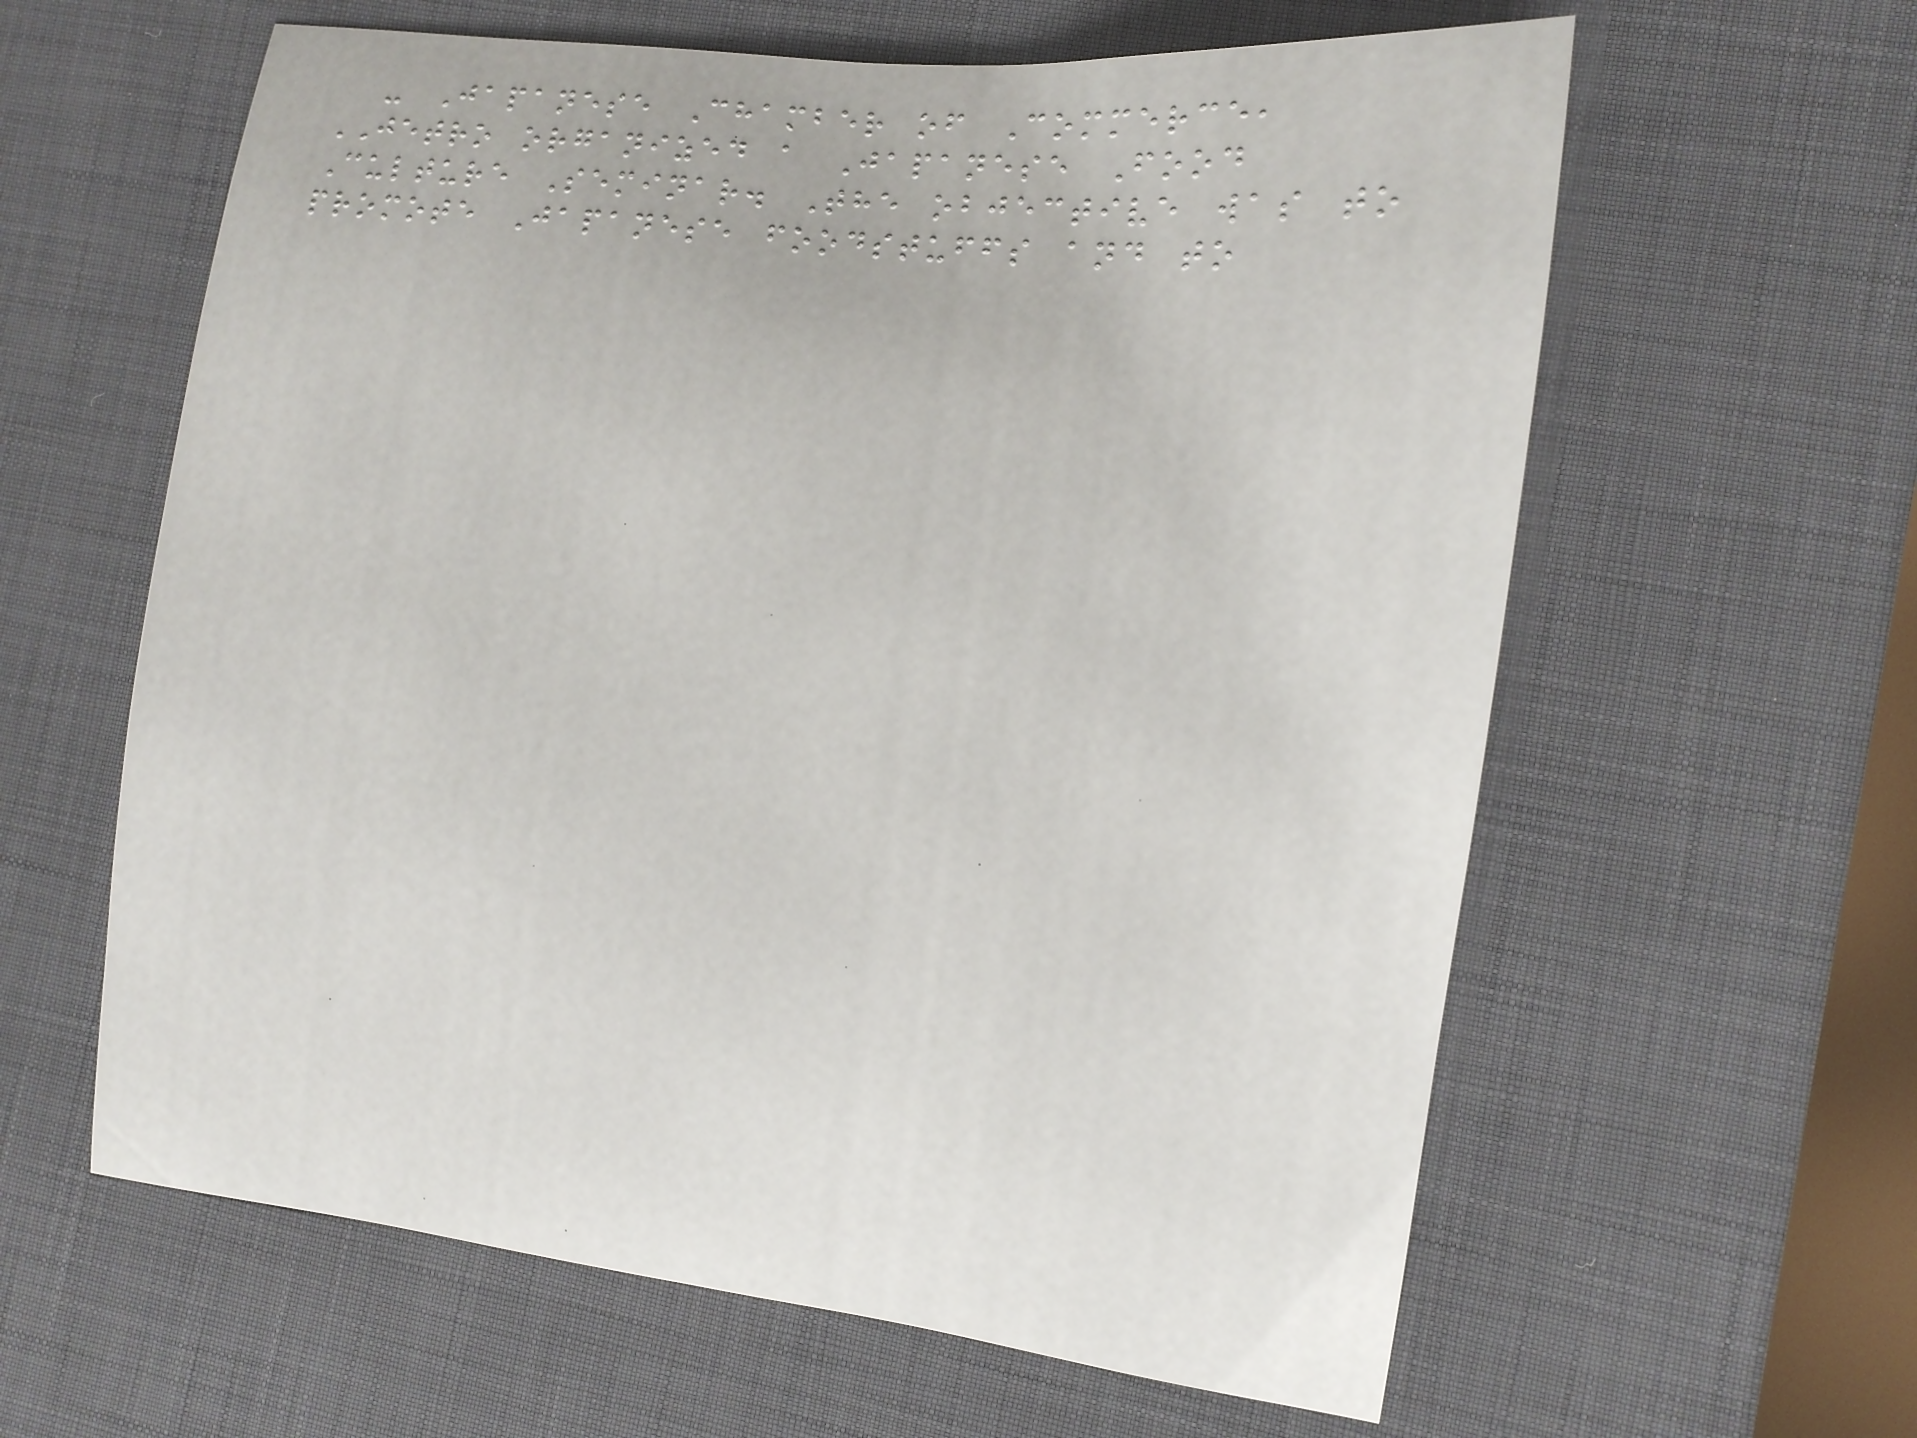- Japanese Chamber of Commerce,
JETRO organized a Japanese Food
Culture Seminar. The objective was to
promote Japanese foodstuffs and to
